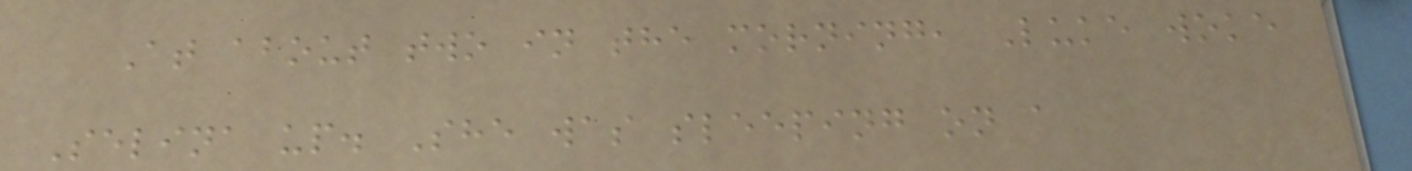At about two in the morning, Luke woke
Selina up. She was sleeping on a
